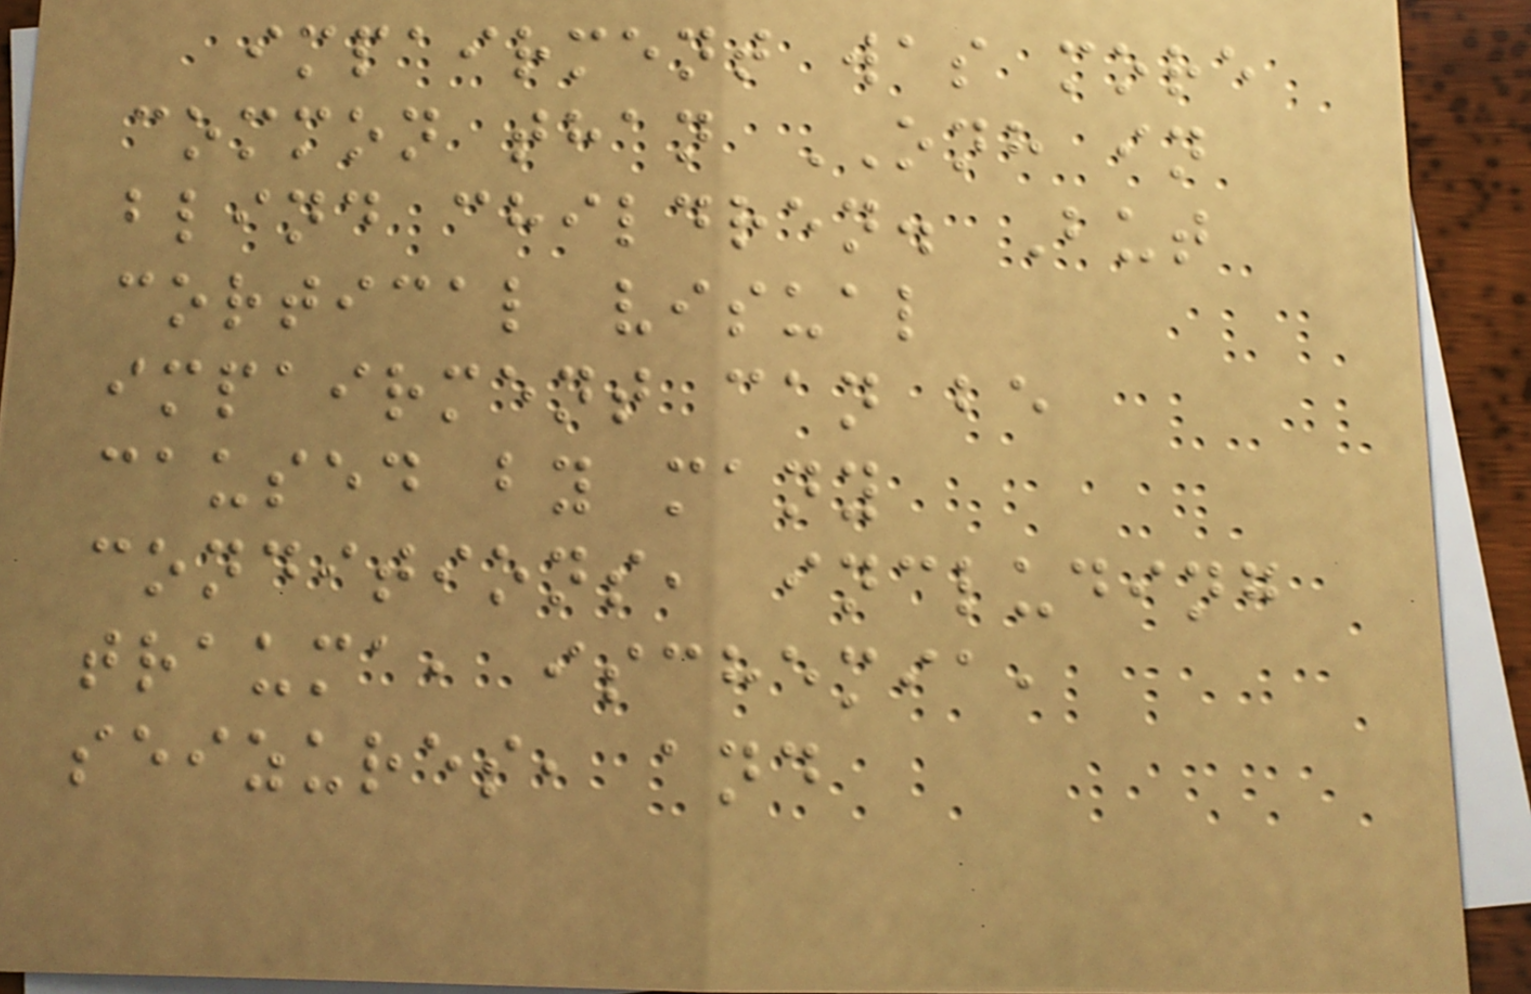impairment was more
common than ONH in
blind children. But
cortical visual
impairment can be
caused by many
conditions, including
trauma, ischemia,
seizures, and
